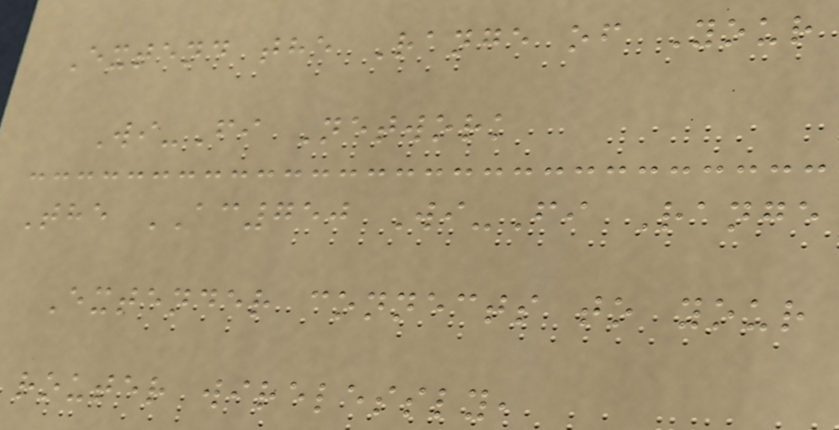Extend the Range of Your
Wi-Fi Network
The AC750 Wi-Fi Range
Extender connects to your
router wirelessly,
